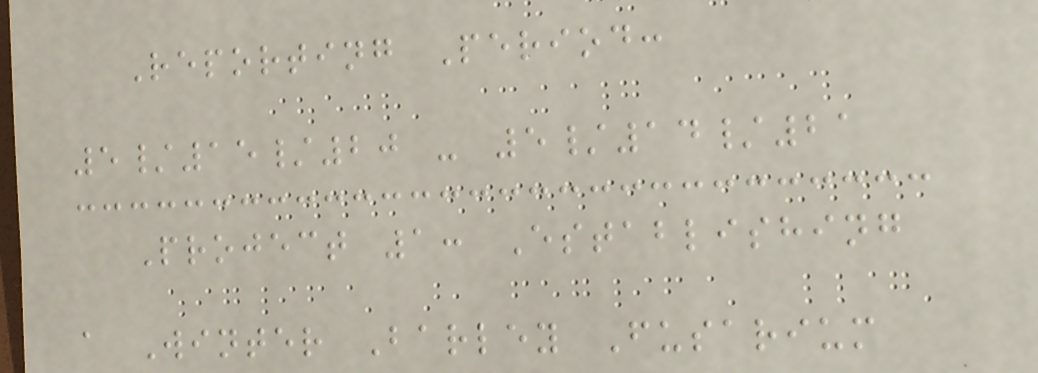Reporting Period:
5/15/20 - 5/14/21
Project 1: Establishing
a Winter Barley Fusarium
